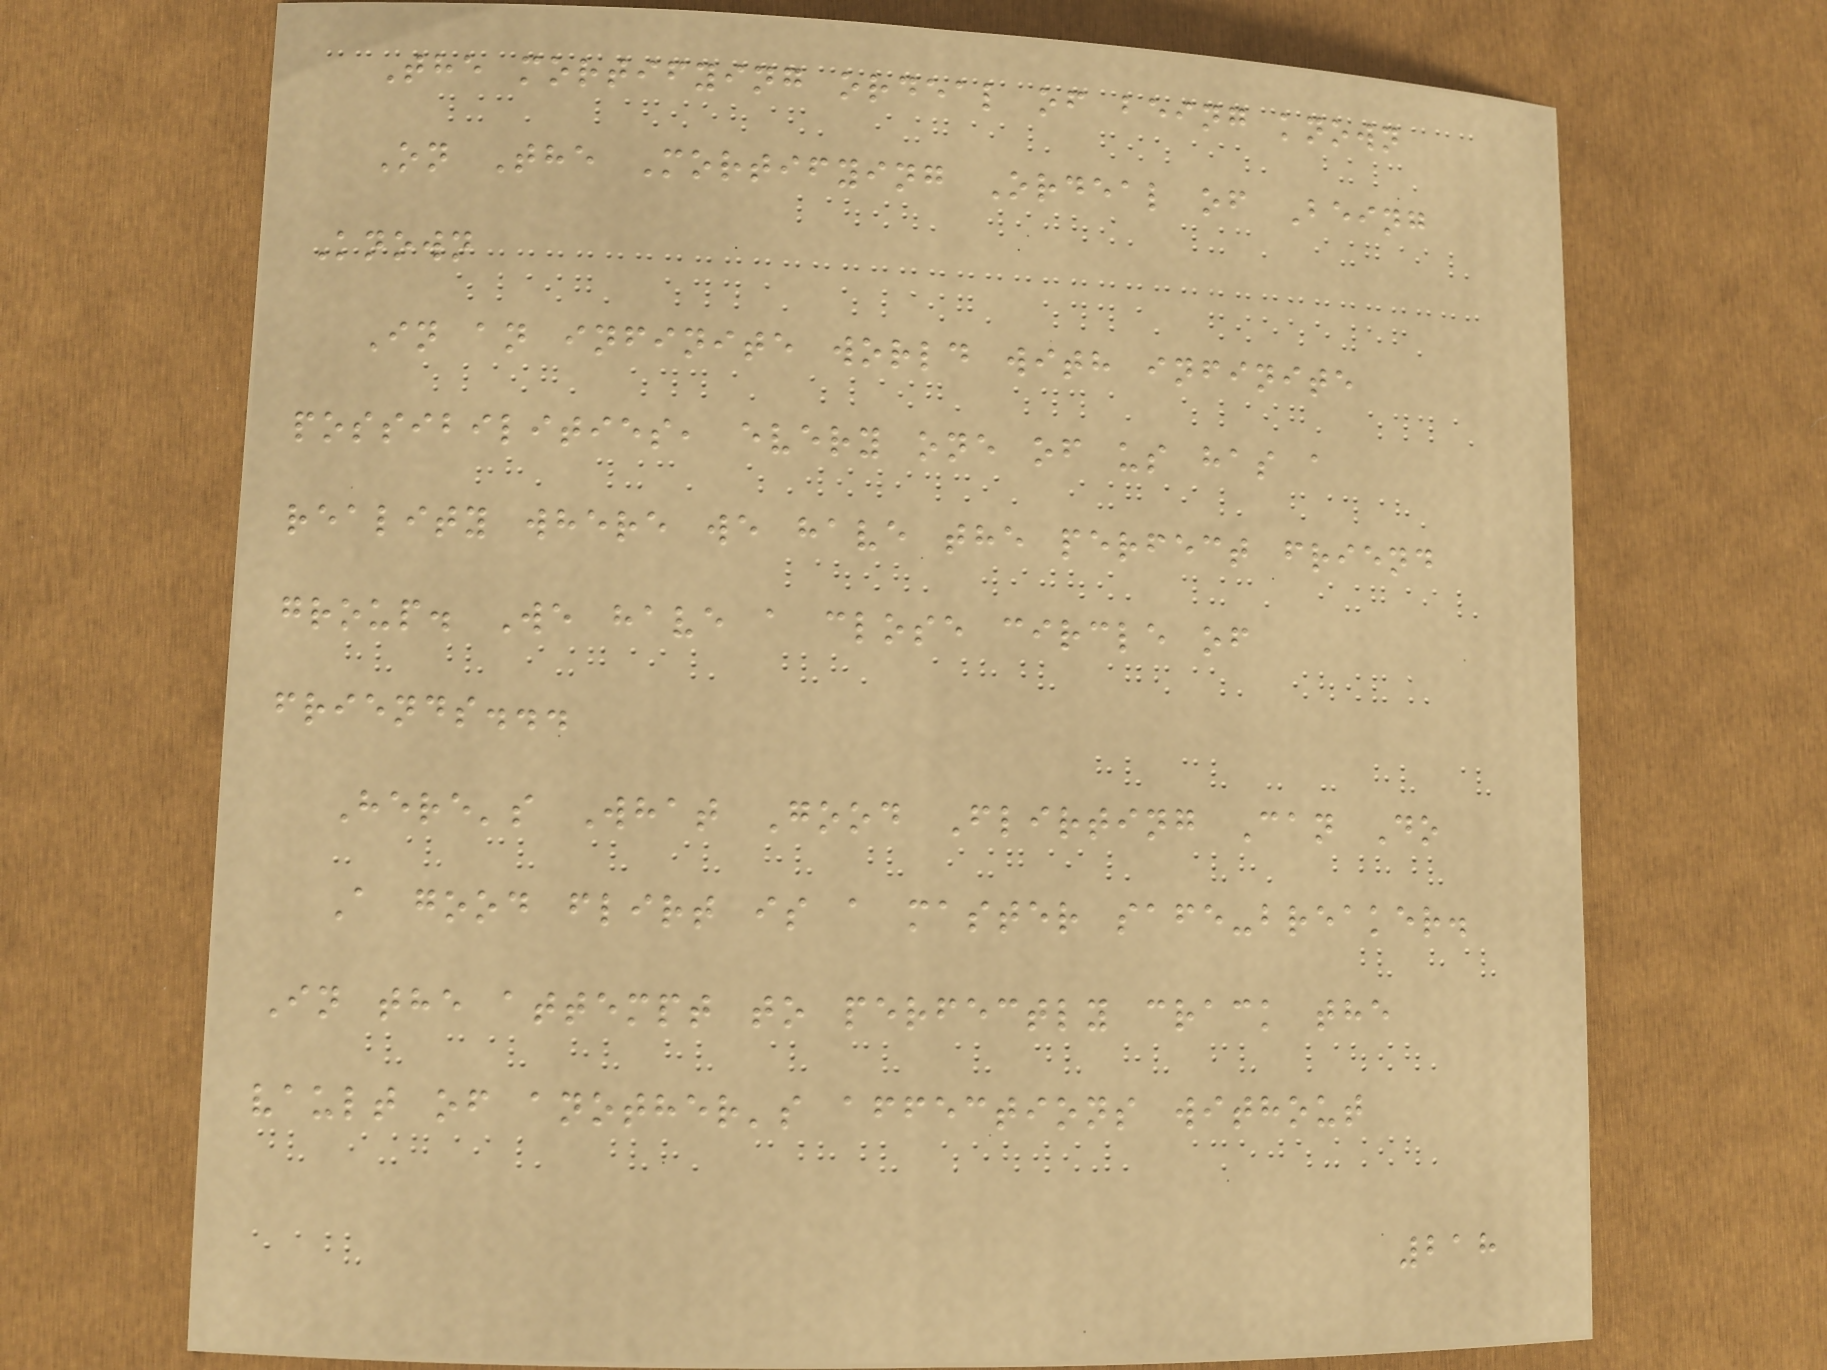The mortifying ordeal of being known
On The Mortifying Ordeal of Being
Known
In an infinite world with infinite
possibilities, every one of us has a
reality where we have the perfect friend
group. We have a close circle of
friends...
Here's What Good Flirting Can Do
A good flirt is a master safe-breaker.
In the attempt to perfectly crack the
vault of another's affections without
218
